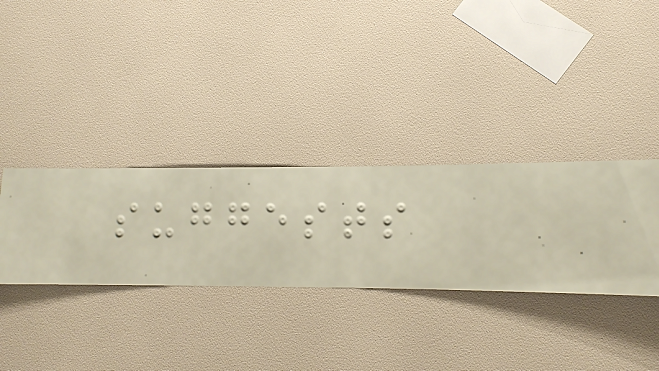suggests
